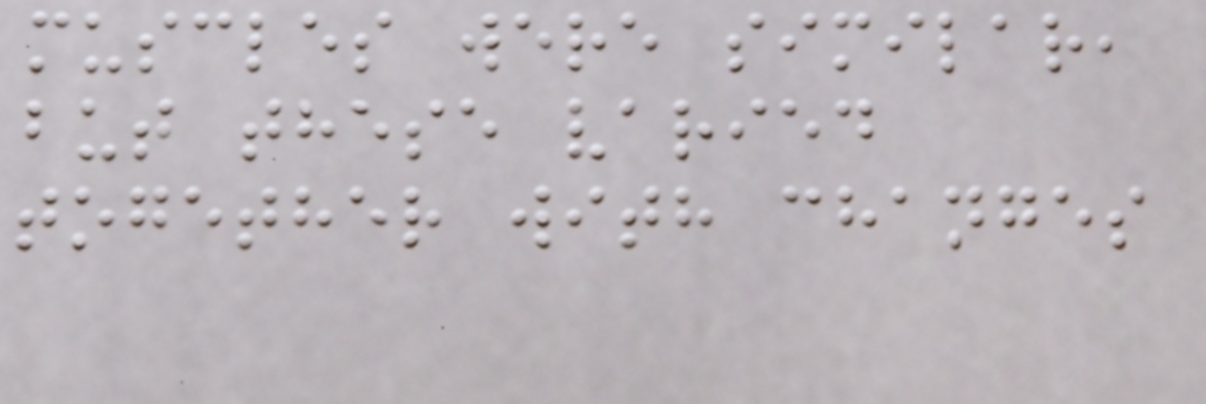muscles were similar,
but these varied
together with changes
